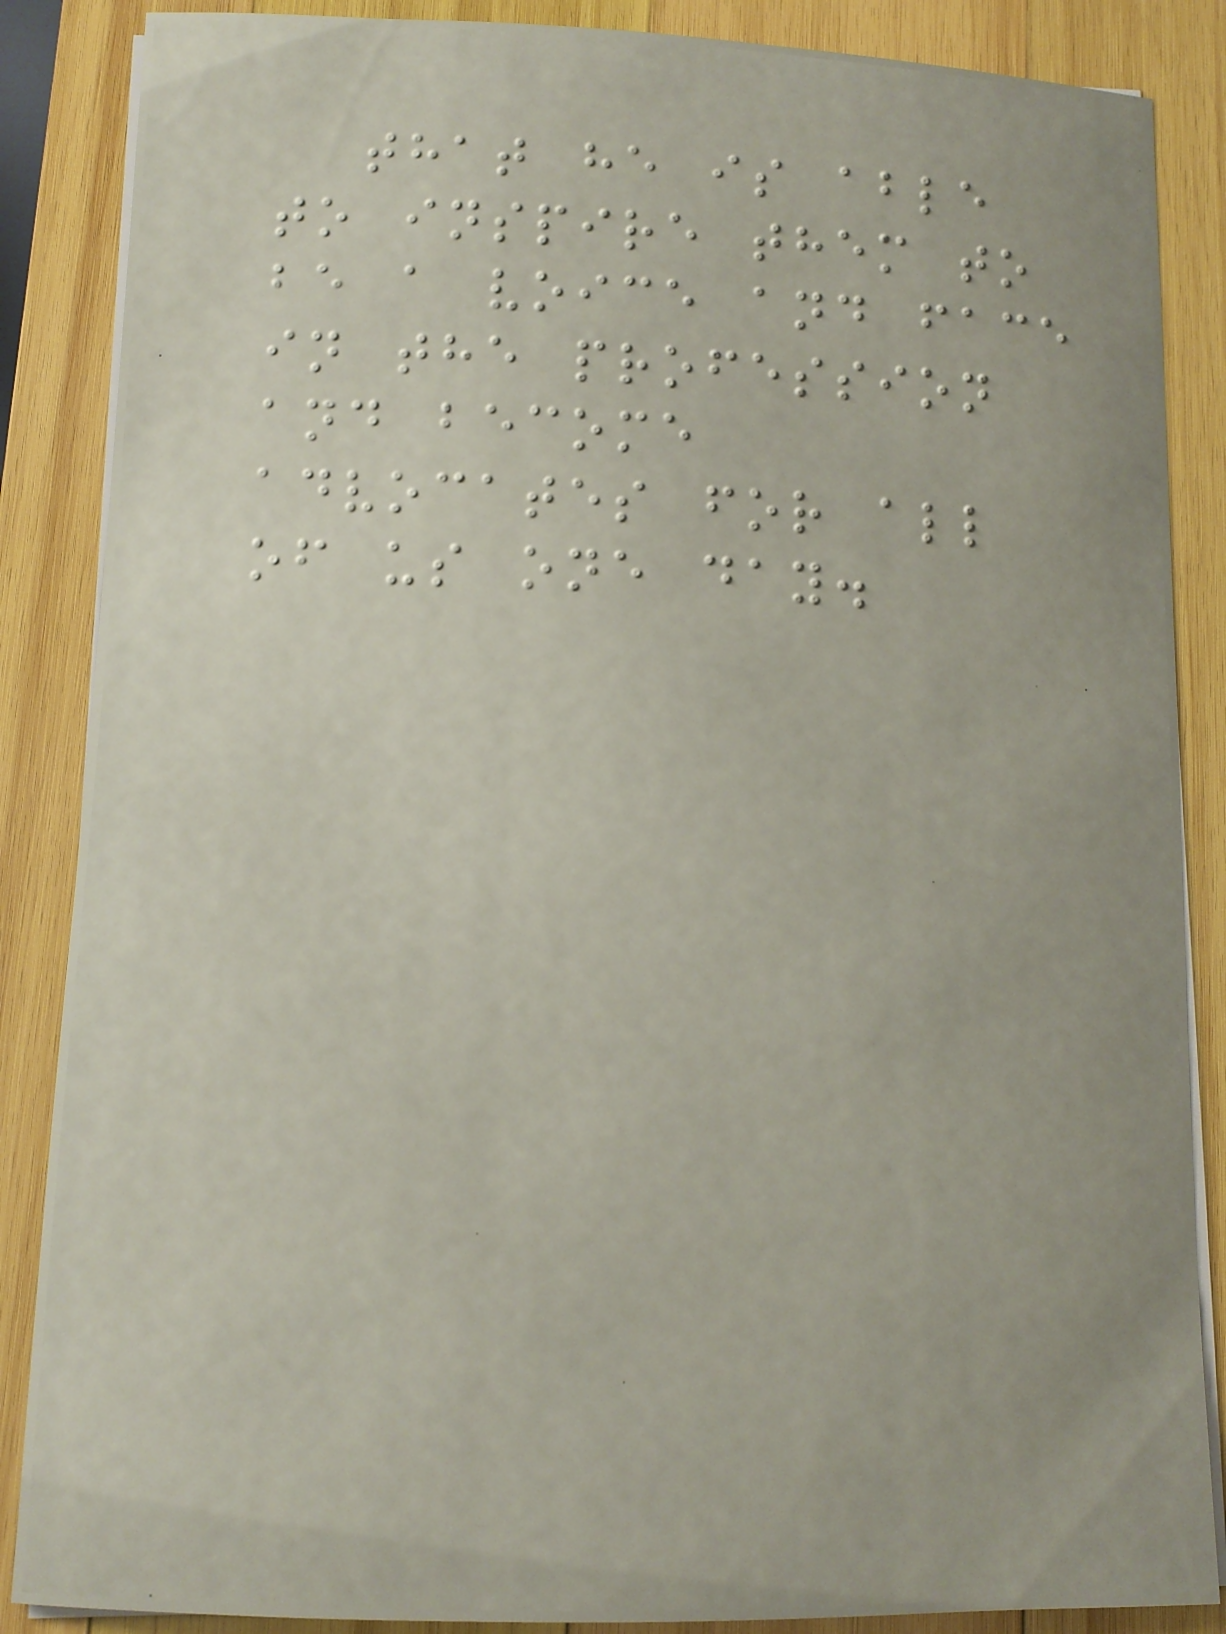that he is able
to inspire them to
be a voice and face
in the profession
and become
advocates for all
of us one day.
